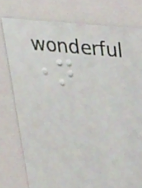name
